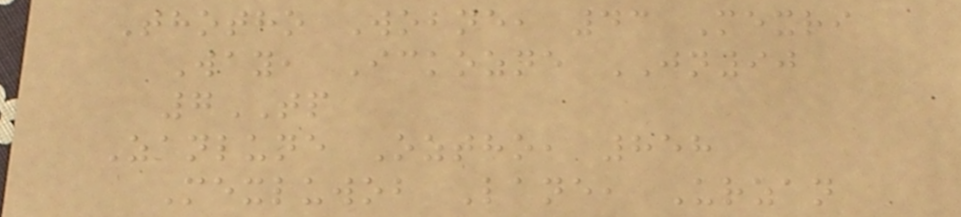Thotho Wobne, 43 Mexri
Way, Ickozne JN90
7TP
Zanlune Oztho, 858
Mexluwob Lane, Urzan
